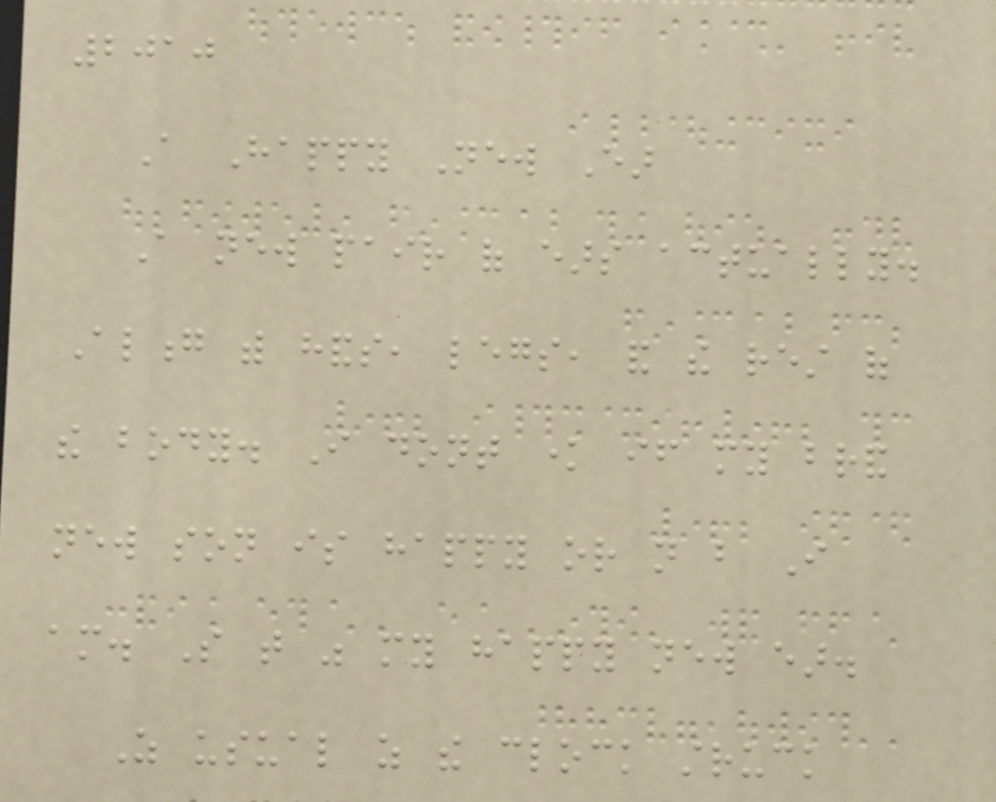2010
A Happy New Ear
A new pair of ears actually.
Along with hands, legs, and the rest of
the body. I dont know if my brand
new son is happy or not but I
am. So that was my happy new ear.
As usual as the clock struck
